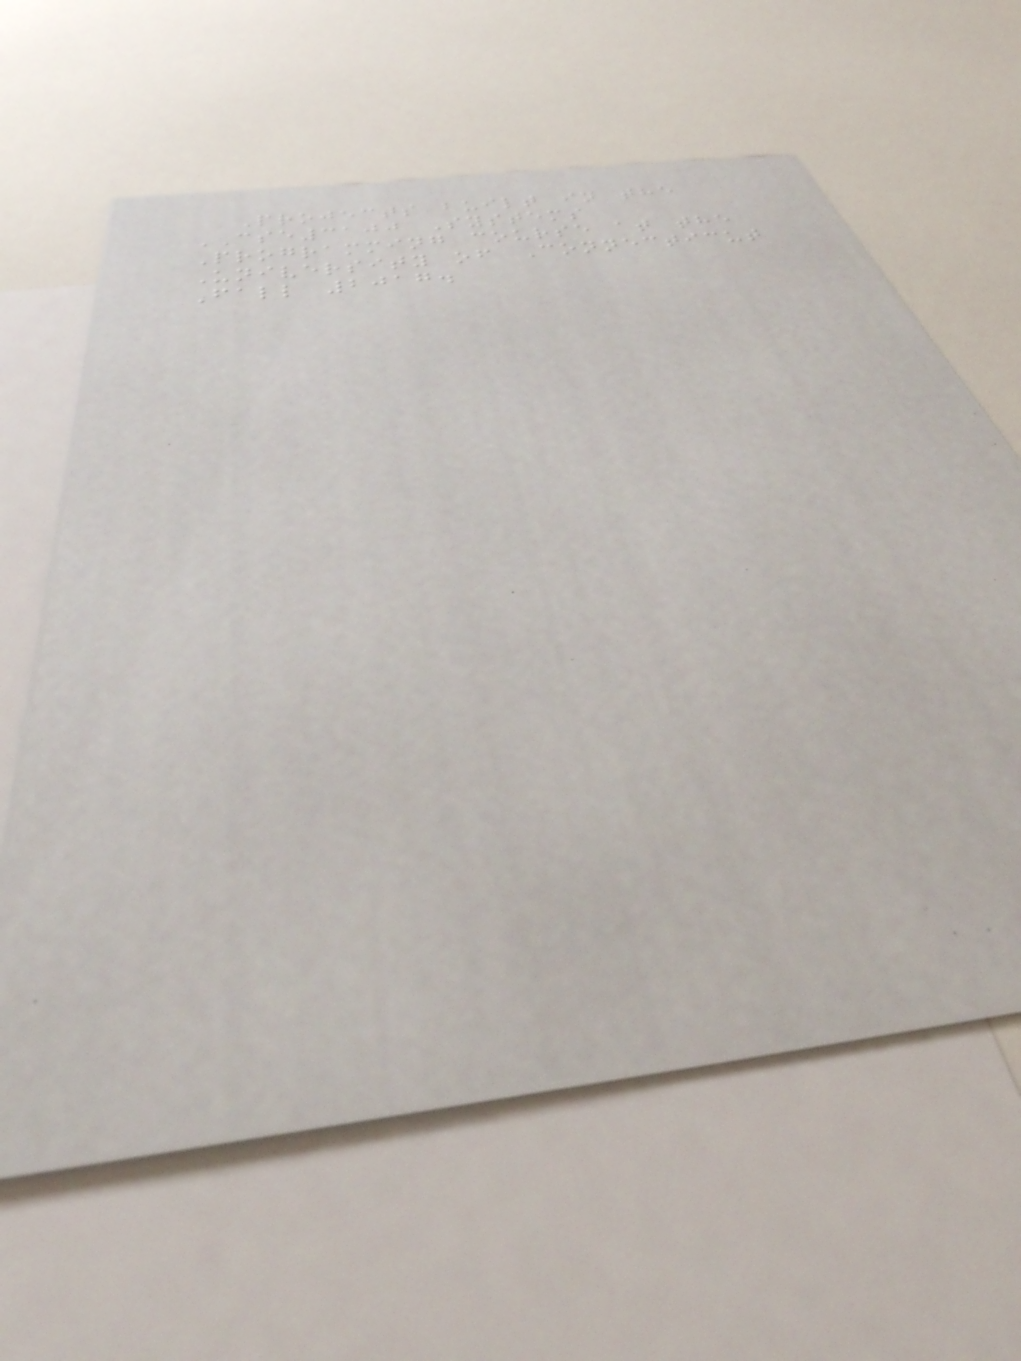Projects built in the
CSE3100 Systems
Programming course at the
University of Connecticut
Fall 2017.
